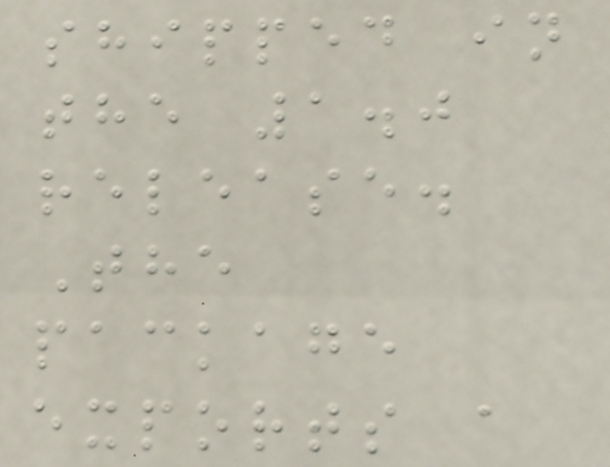shipped in
the 1.0
release.
The
package
exports a
